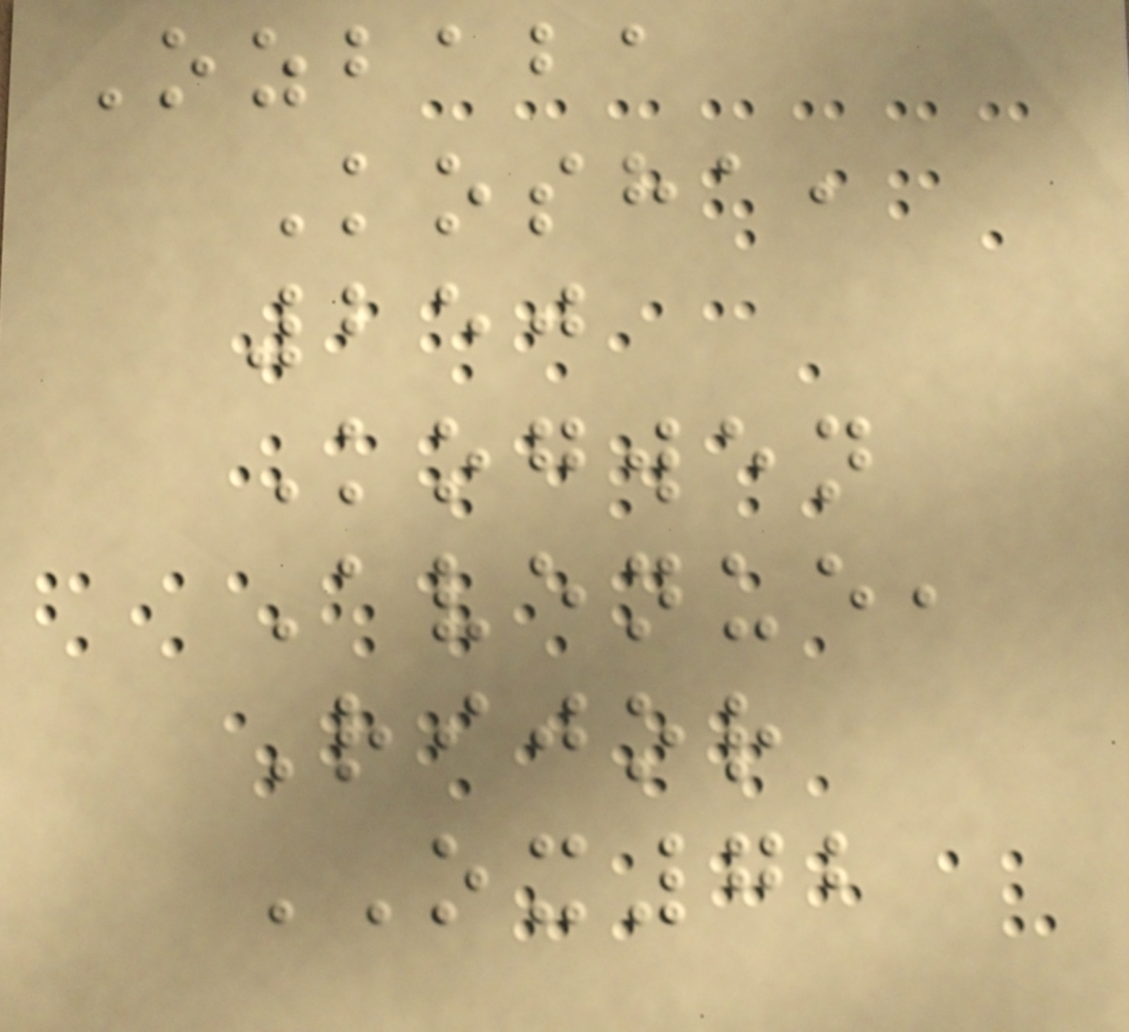Ozbaba
Kosha,
250
Kogwen
Avenue,
Rijor
OX72
